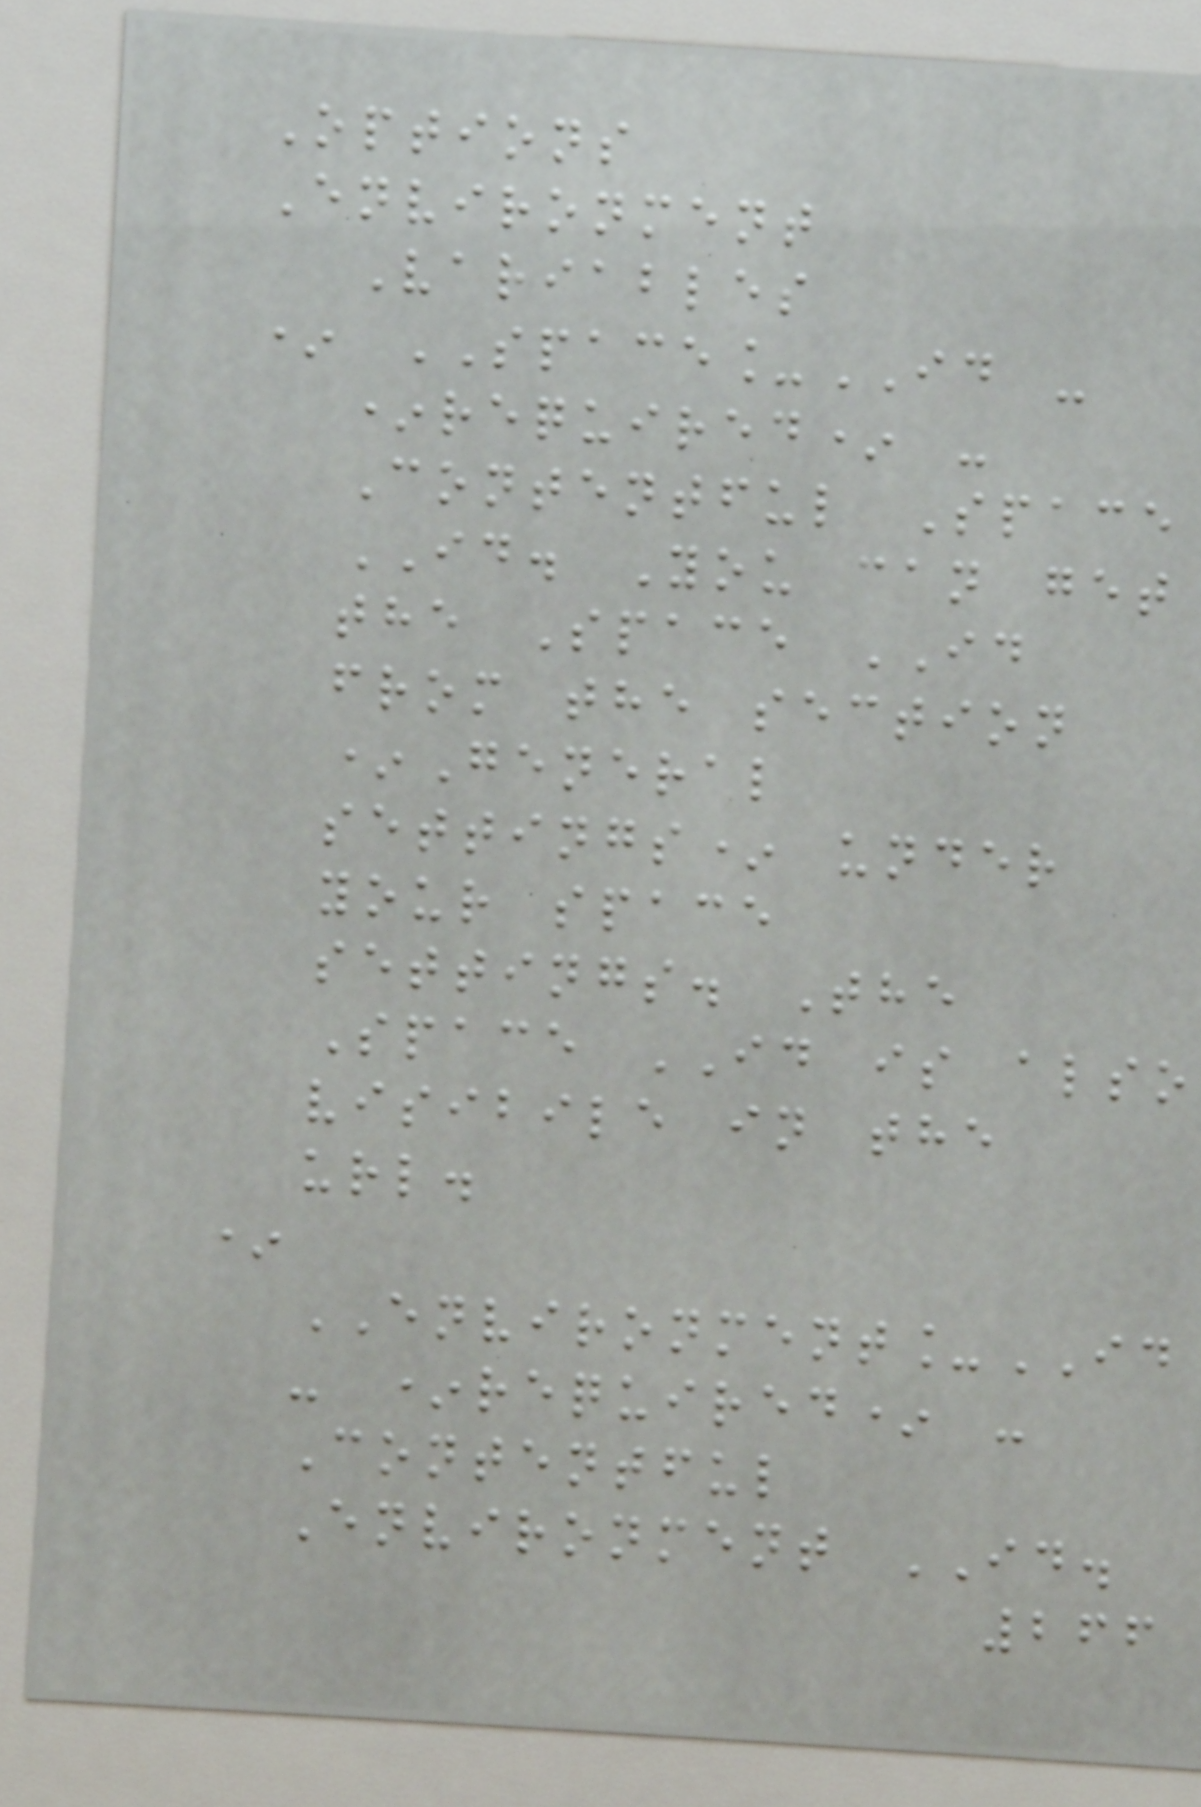Options
Environment
Variables
* SPACE_ID -
*required* -
Contentful Space
ID. You can get
the Space ID
from the section
*General
settings* under
your space
settings. The
Space ID is also
visibile in the
url.
*
ENVIRONMENT_ID
- *required* -
Contentful
Environment ID.
266
